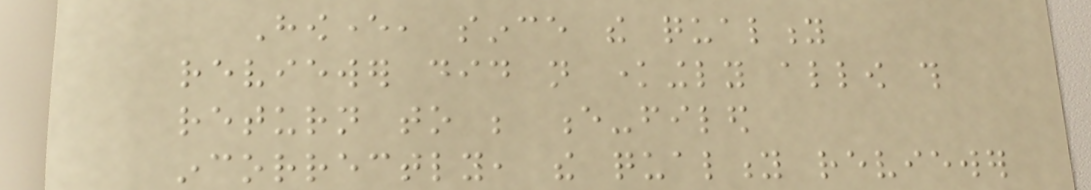However, since the quality
reviewer did not knowingly allow this
return to be e-filed
incorrectly, the quality reviewer
